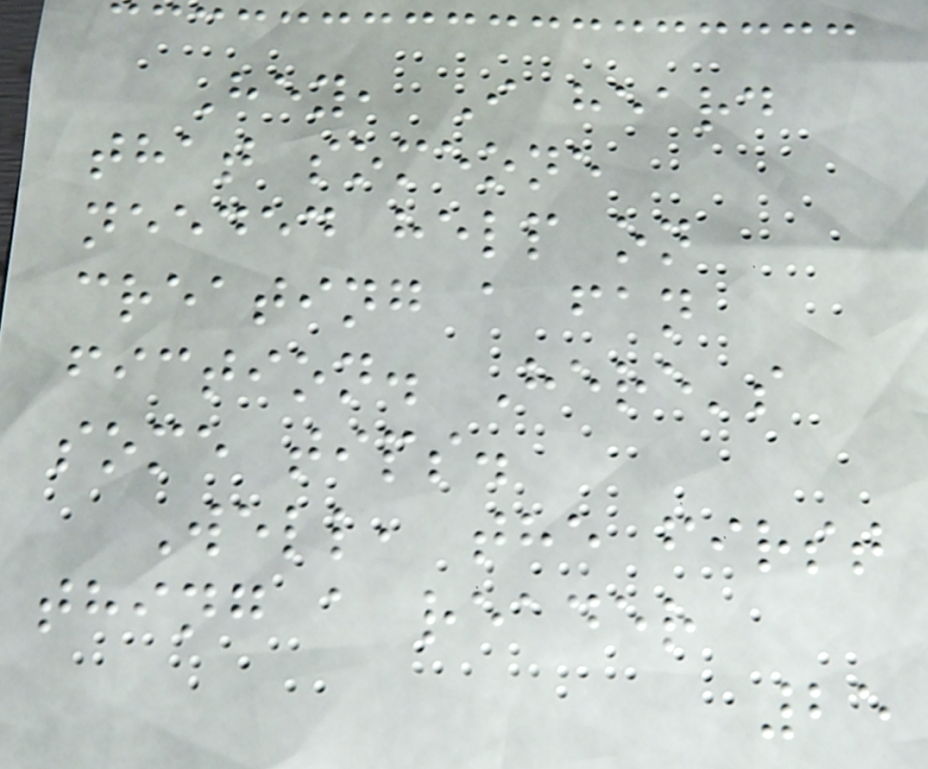Hey, I heard
that someone
needed help on
creating a fan
fiction. Here's
some tips.
Well, the first
thing a reader
25
